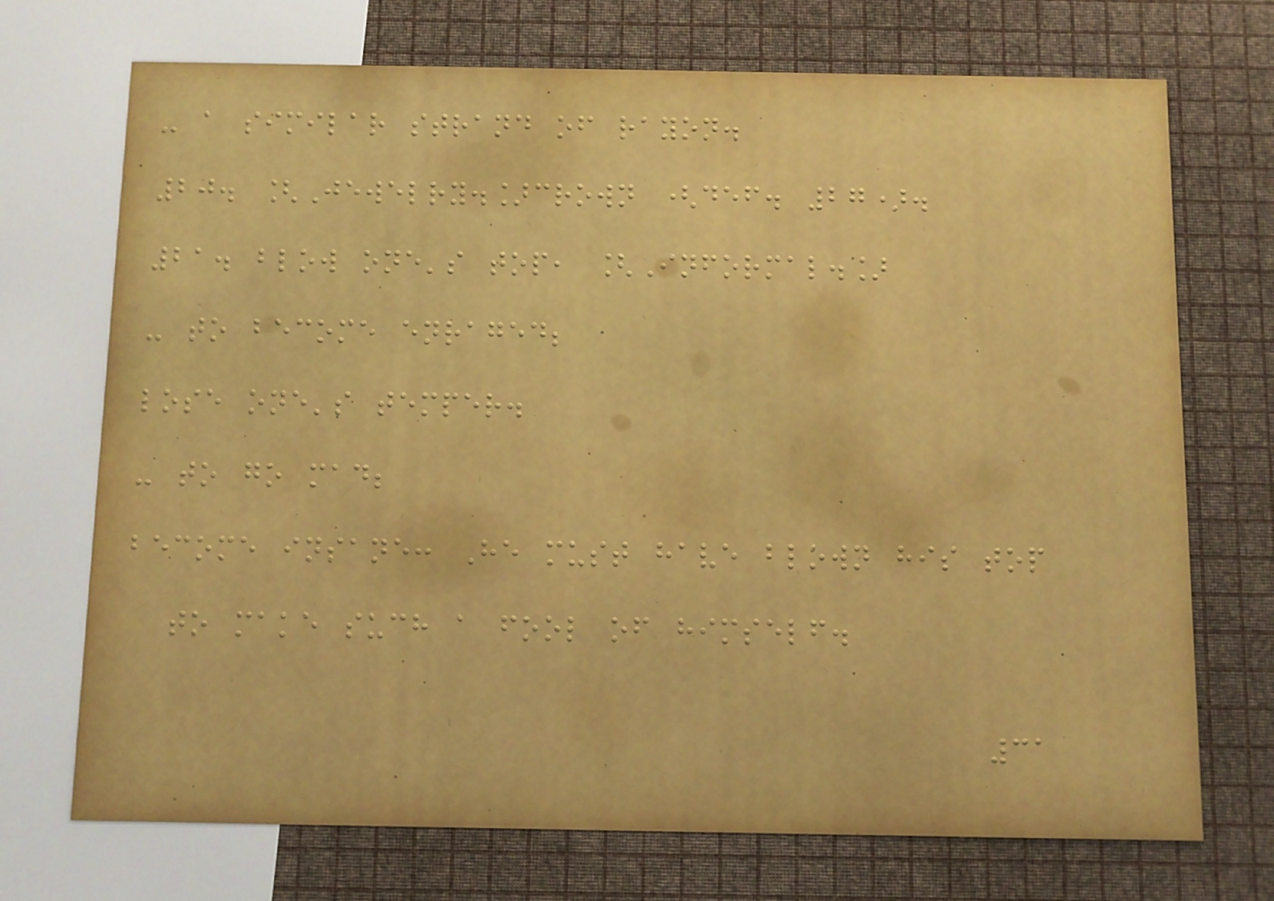- a similar strand of rayon.
20. [Jewelry.]crown (def. 27).
21. blow one's top, [Informal.]
- to become enraged;
lose one's temper.
- to go mad;
become insane: He must have blown his top
to make such a fool of himself.
31
